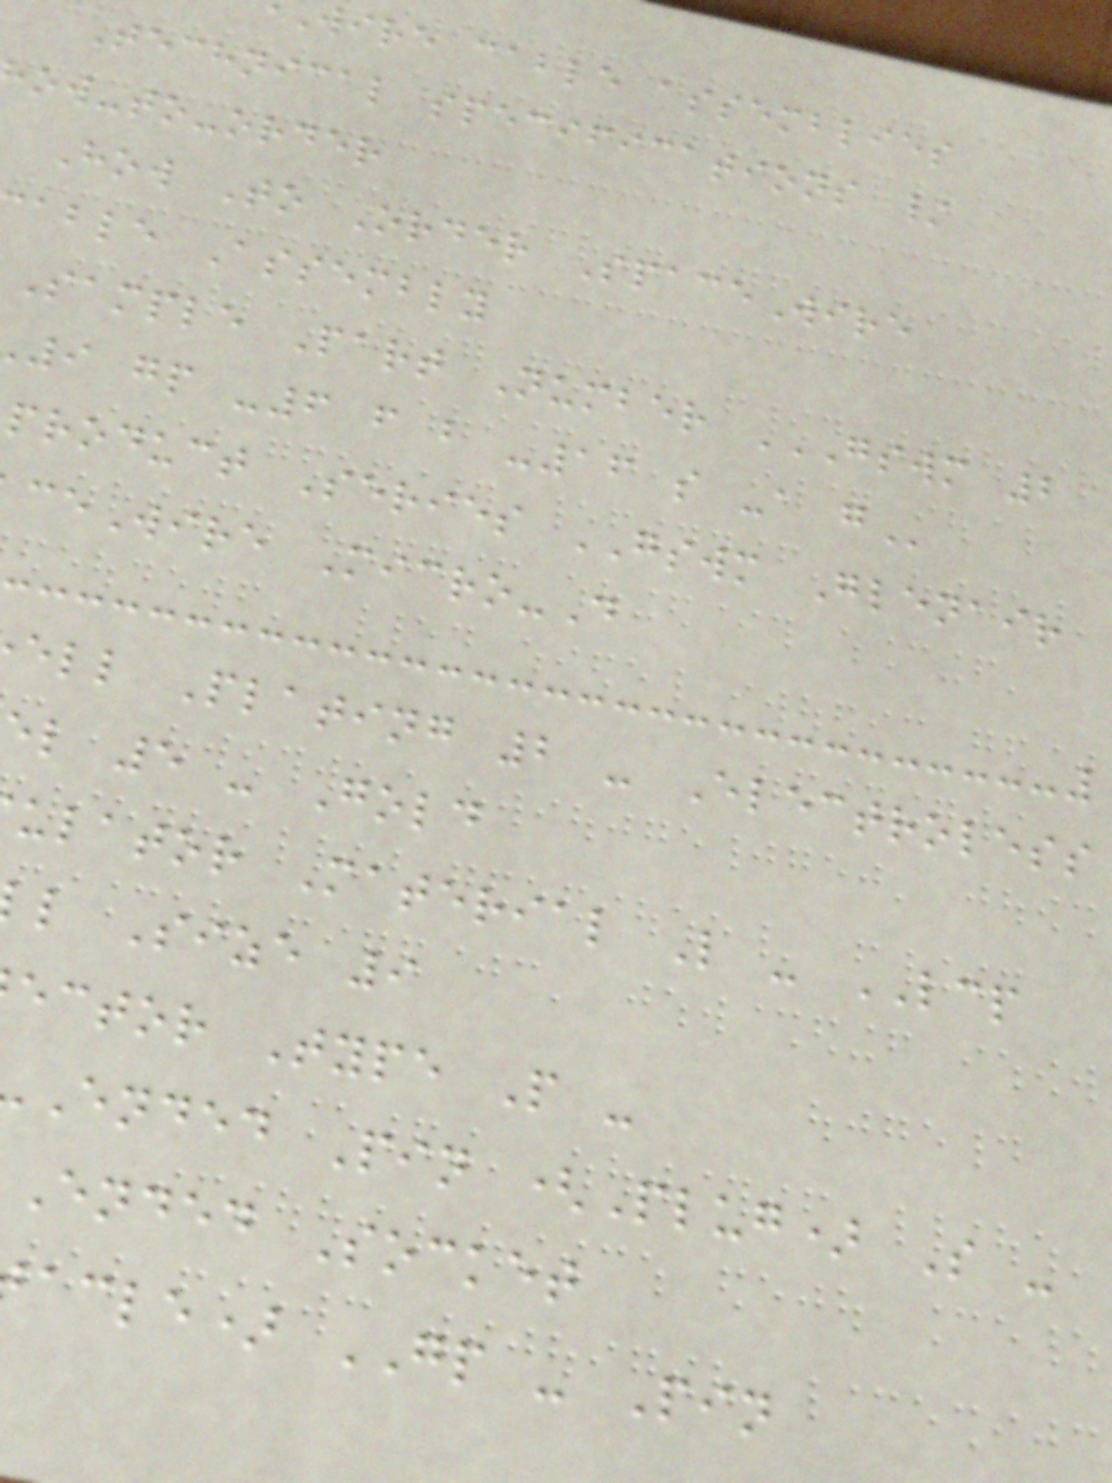wire cable assemblies
Technical specifications /
ow-to-order
How To Order SpaceWire
able Assembly
Sample Part Number GSWM 2
9 gp -6 f b -16 s -a
product Series GSWM Glenair
ceWire Micro-D
ell Plating 2 - Electroless
l 5 - Gold
ulator Material L - LCP
l Size 9
ector Type P -
Ended Pin (Plug) S -
Ended Socket
acle) GP - Pin
